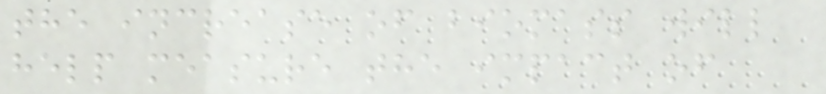the increase of biomass will
help measure the impact of
